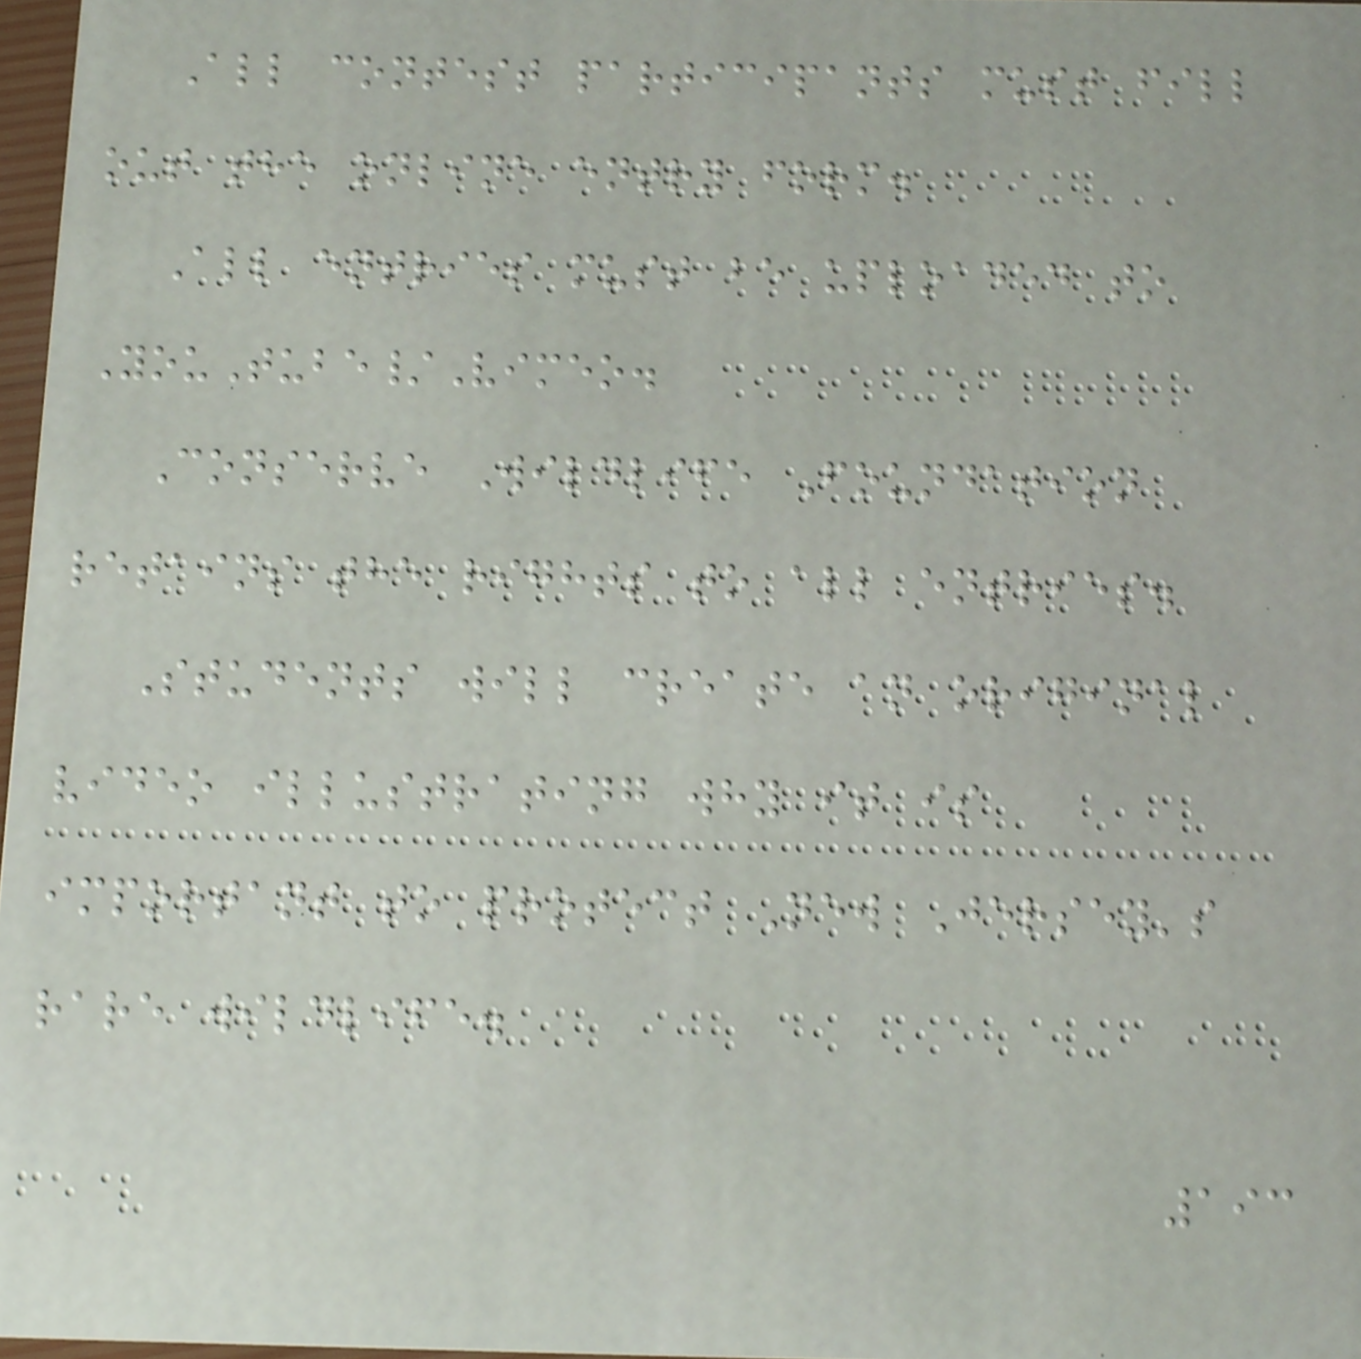All contest participants must fill
out the online entry form.
All entries must be uploaded to
YouTube/Vimeo.
Conserve Wildlife Foundation
retains the rights to all entries.
Students will create an original
video illustrating why it is
important to protect New Jersey's
rare wildlife.
193
